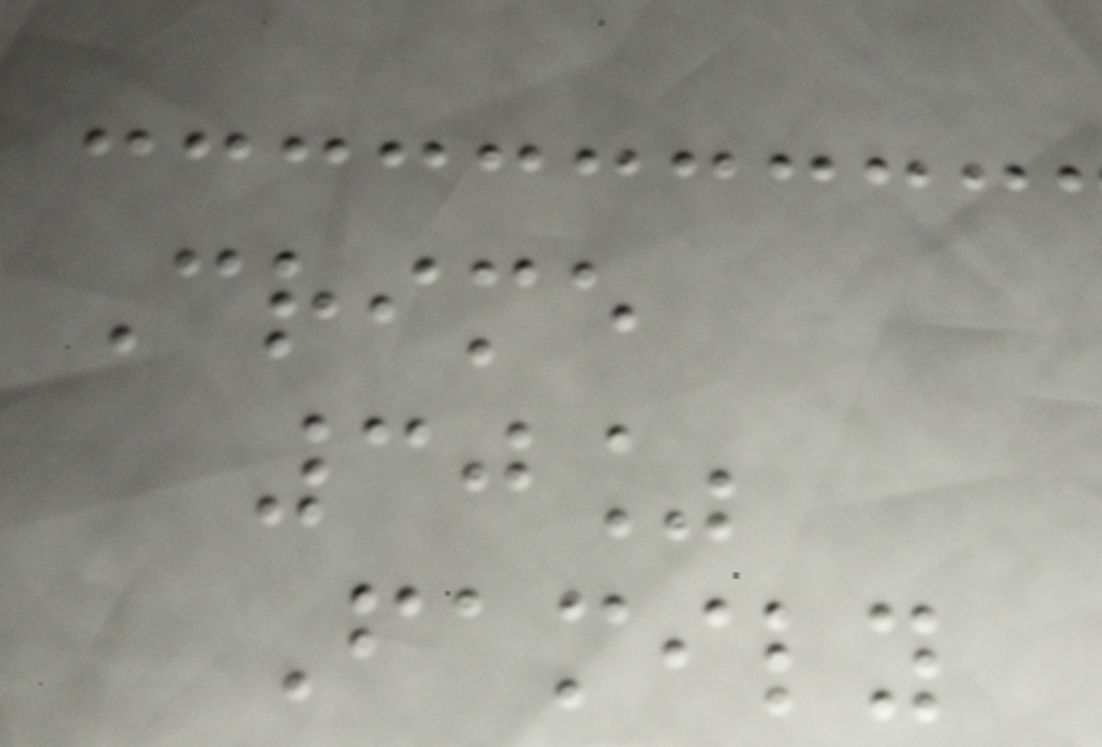Crime
30%
Family
